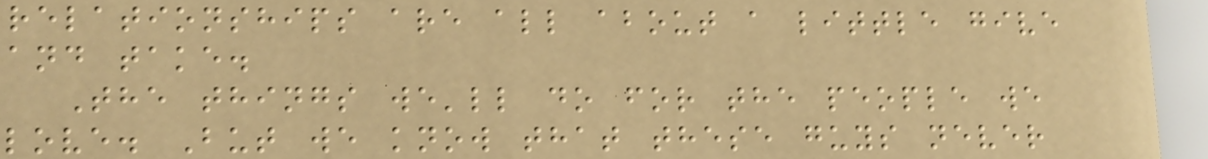relationships are all about a little give
and take.
The things we'll do for the people we
love. But we know that these guys never
